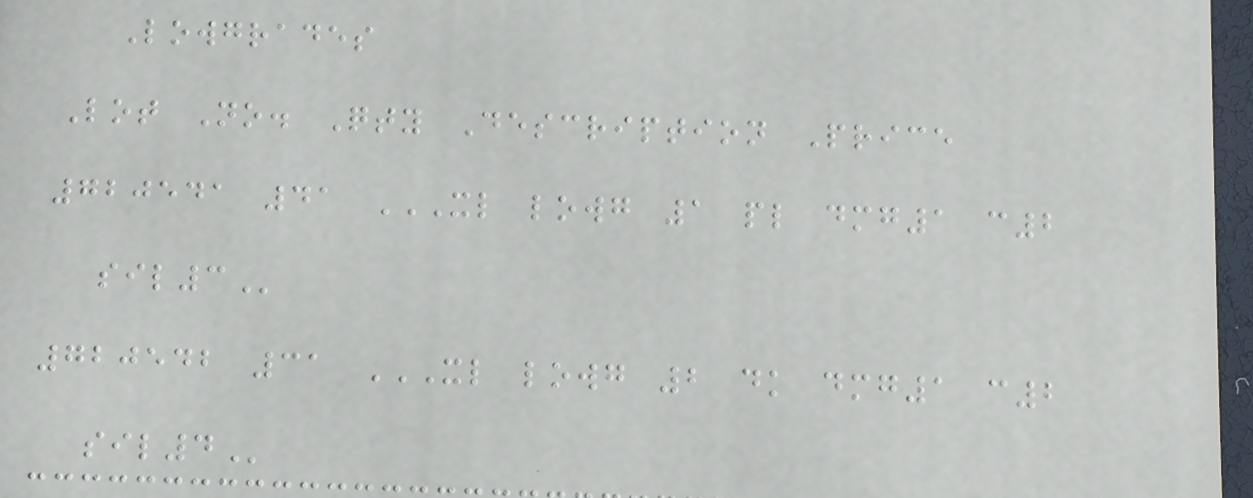Lowgrades
Lot No. Qty Description Price
720541 41 XL LOWG 1 PL DMG1 C2
SIL3
720542 31 XL LOWG 2 DK DMG1 C2
SIL4
